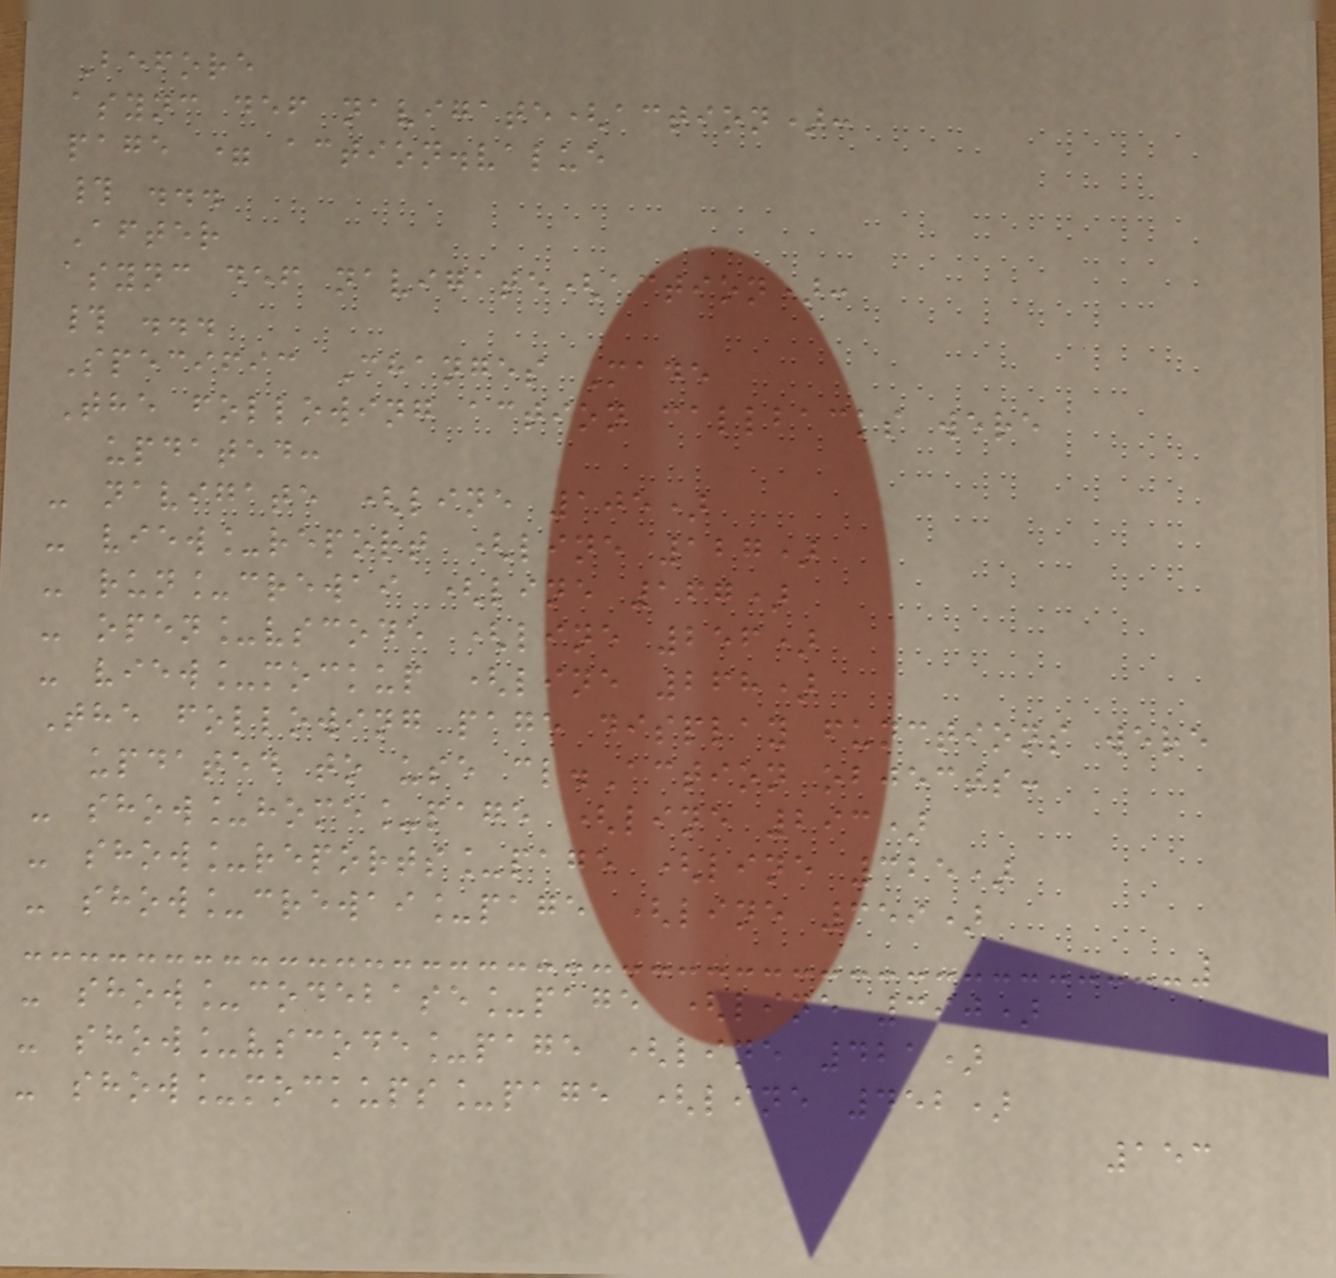Before
async def navigate(action):
page = action.value
# ...
After
async def navigate(action):
# ...
Specific Changes Made
The following action callbacks were
updated:
- navigate (line 105)
- view_report (line 127)
- run_crewai (line 167)
- open_vscode (line 256)
- view_mockup (line 268)
The following page display functions were
updated to use cl.Action objects:
- show_home_page (line 293)
- show_reports_page (line 325)
- show_crewai_page (line 359)
- show_codebase_page (line 390)
- show_vscode_page (line 421)
- show_mockups_page (line 452)
153
